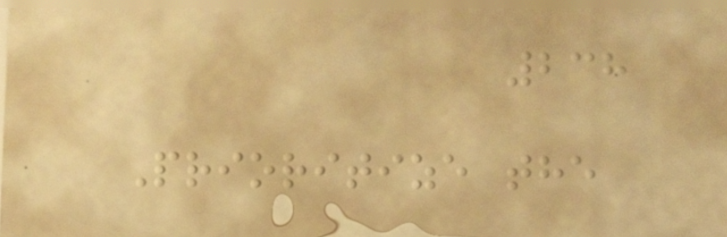238
Prioritize the
